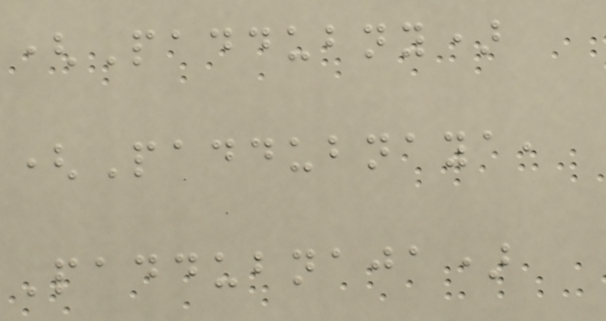(Paddubny)
(Paddubnaya,
Paddubnaja)
